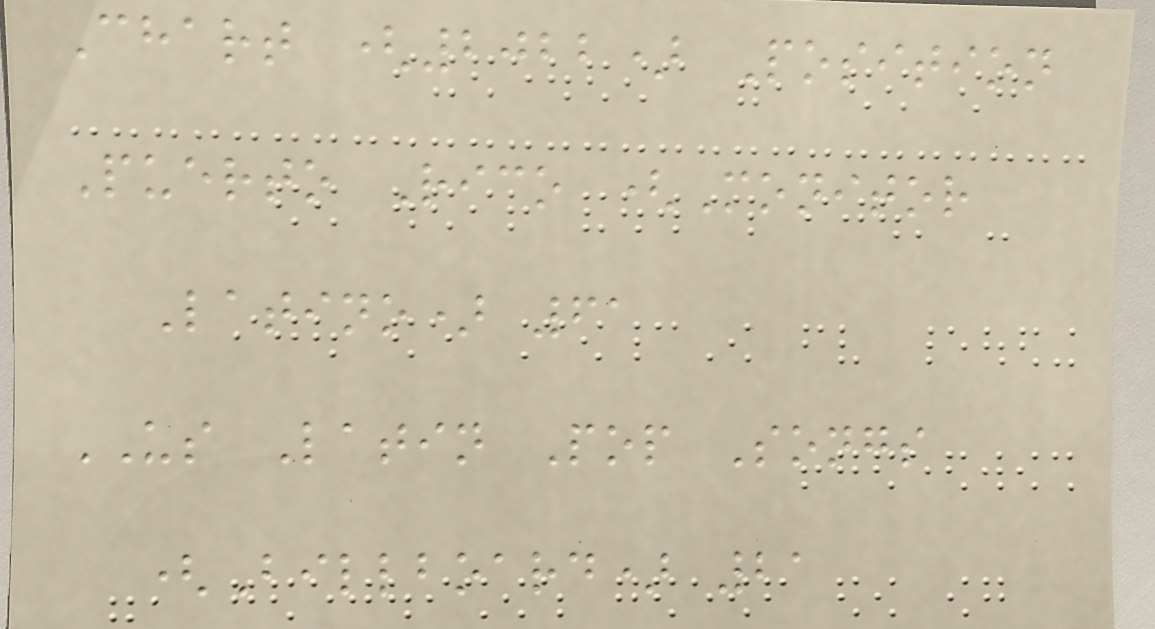Chart (2022) Position
Puerto Rico (Monitor
Latino) 61
US Latin Pop Songs
(Billboard) 21
